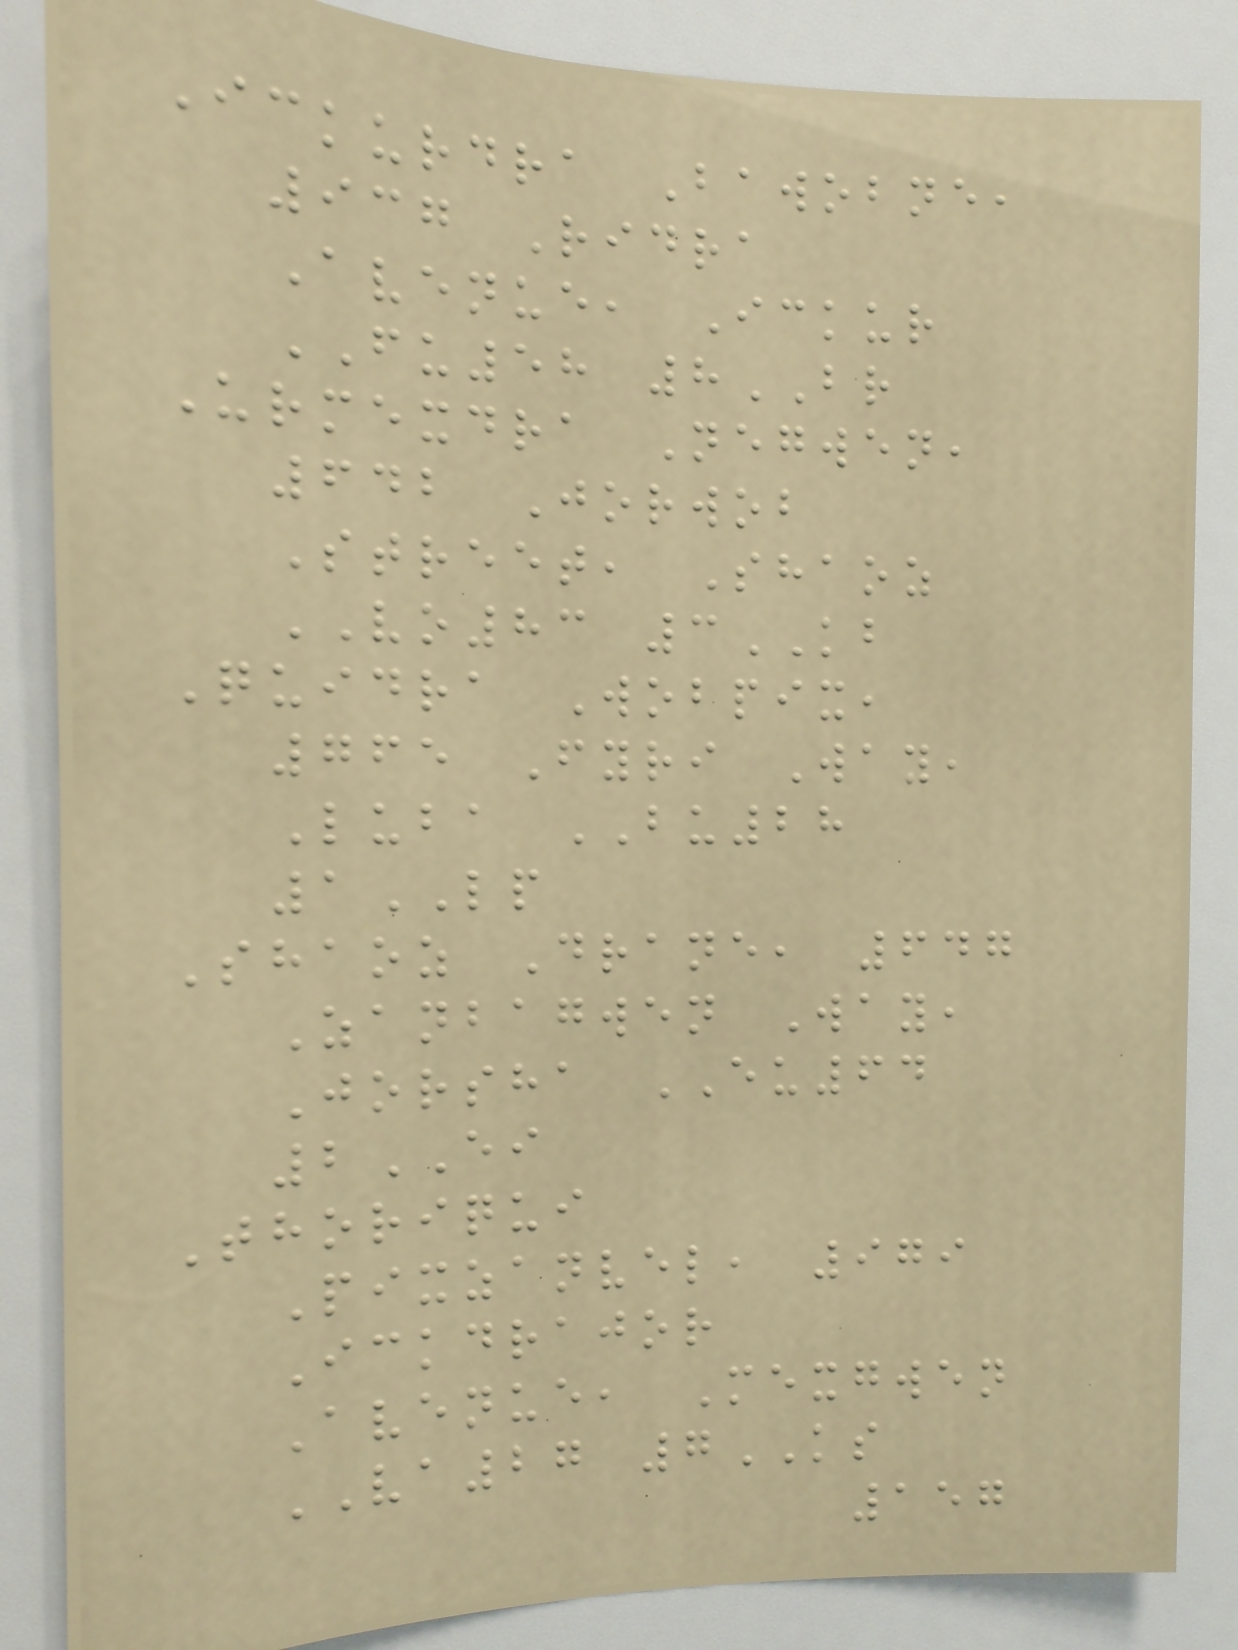Ickurdra Bawobne,
937 Ridra
Avenue, Ickur
FU58 8BR
Urmexdra Negwen,
642 Jorwob
Street, Shaoz
VO83 3KB
Quidra Wobpix,
765 Fyri Way,
Luba BU28
1LP
Shaoz Drane, 647
Zanbagwen Way,
Jorsha EU64
2EI
Thoriqui
Pixzanvel, 979
Ickdrajor
Avenue, Mexgwen
VA27 7KS
157
